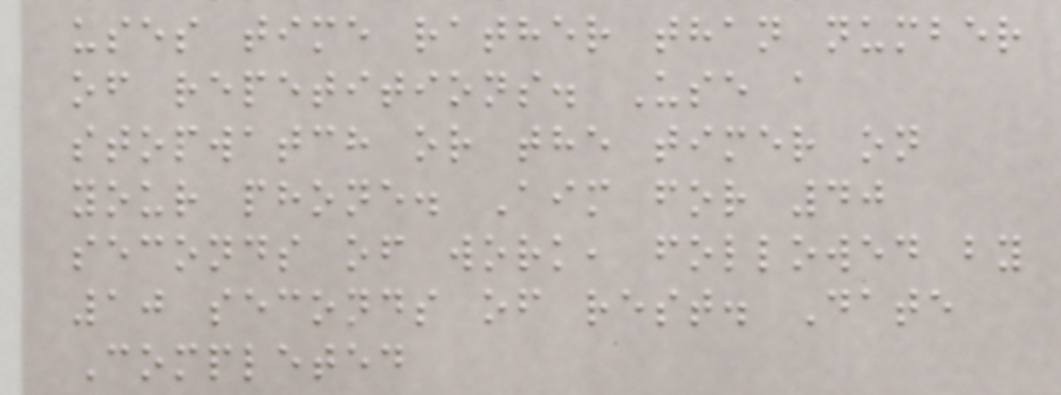uses time rather than number
of repetitions. Use a
stopwatch or the timer on
your phone. Aim for 40
seconds of work, followed by
10 seconds of rest. Date
Completed
